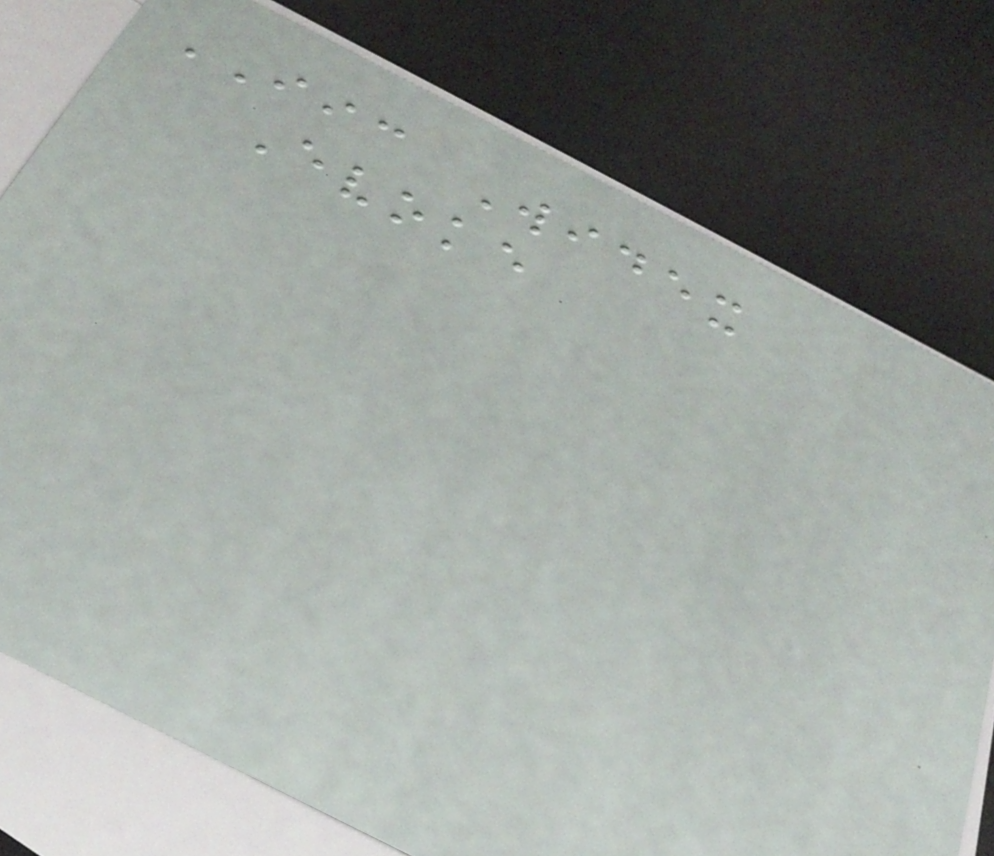IIC Widex
Evoke
